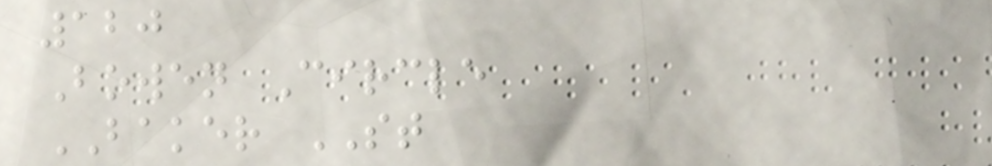120
Bowen Circle
BAKER ST
